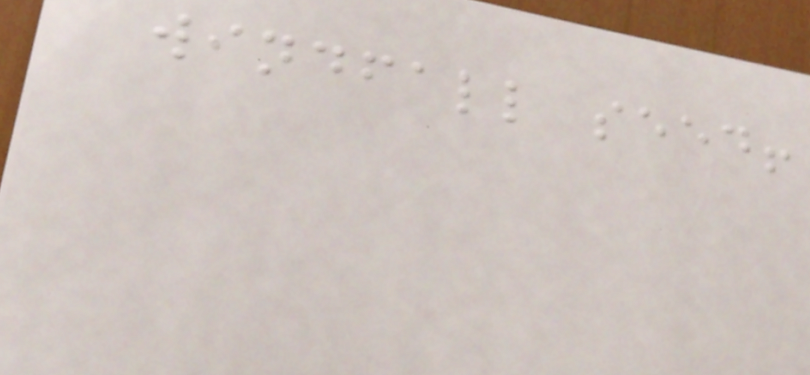windfall seed!
